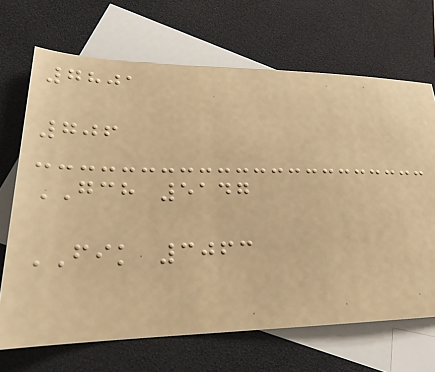7801
706
GCH 5147
FIK 3063
